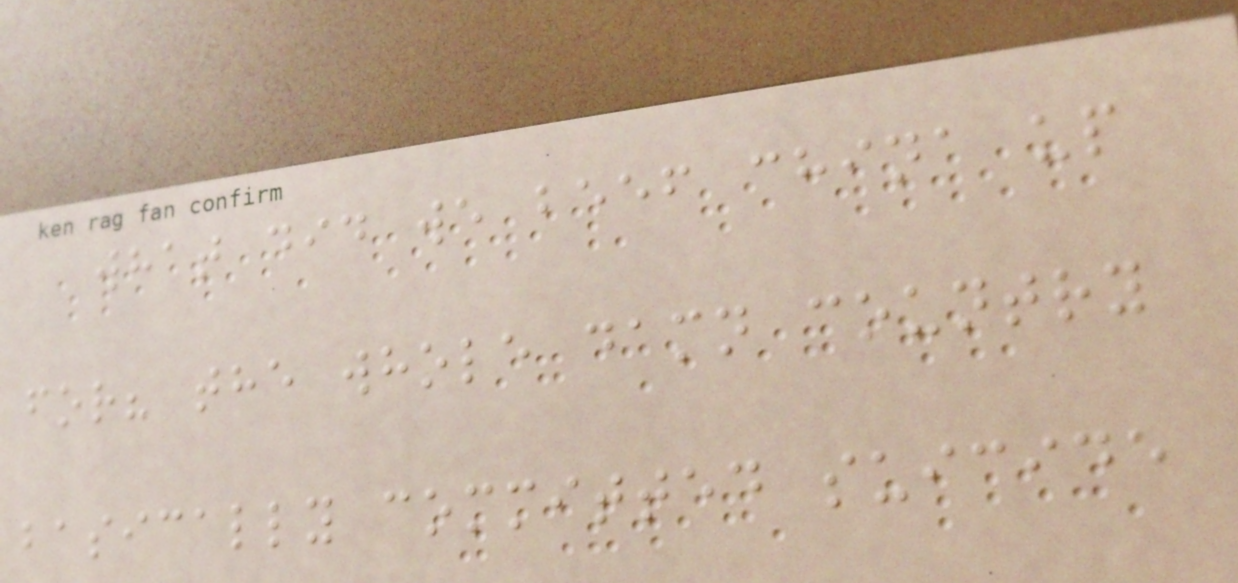what did we beef china up
for? the whole damn country
basically committed suicide
